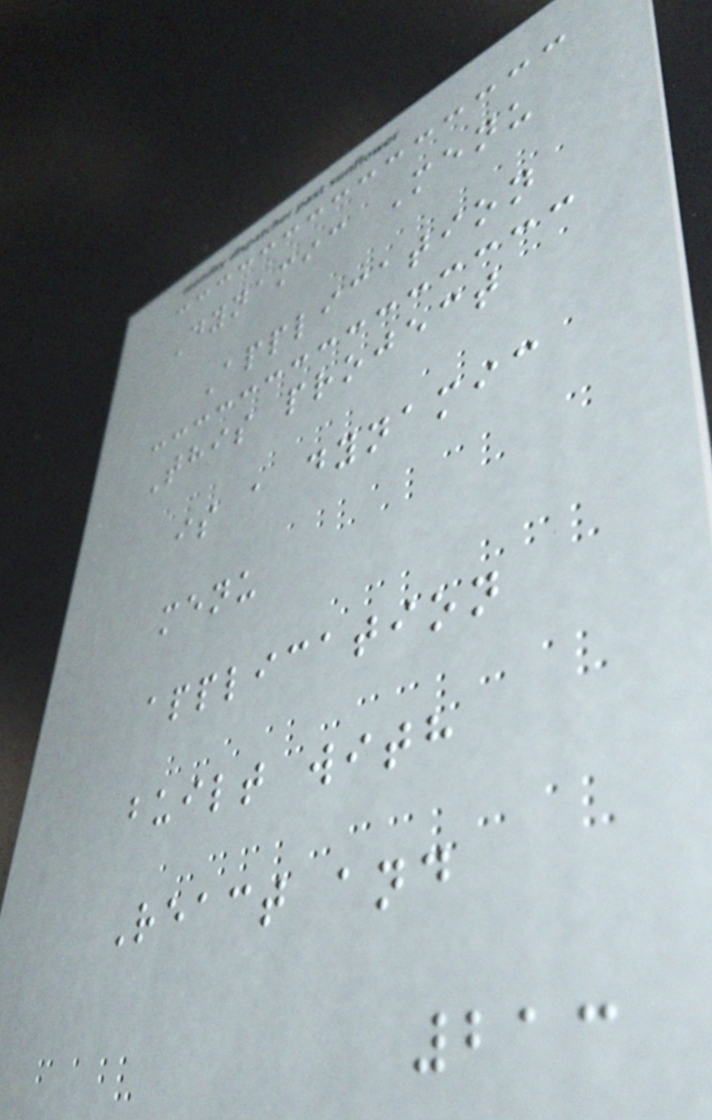Dynamic Menu
Application
This project
is a dynamic
menu
application
built with
React and
213
